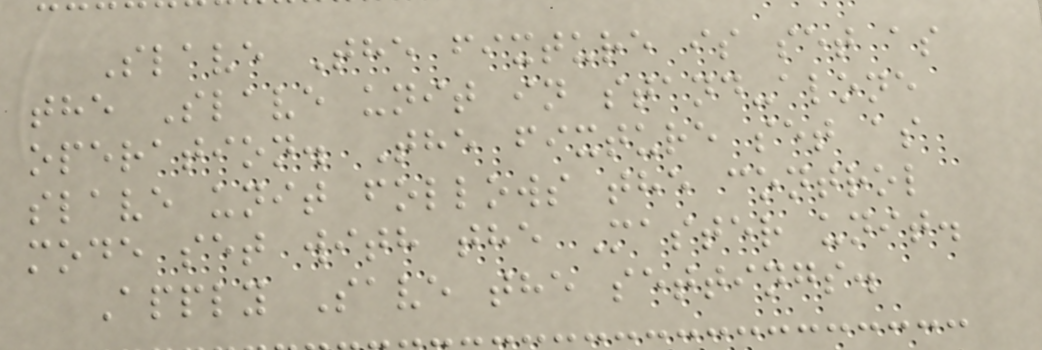Slave The fixture is set as
the Slave unit in stand-alone
operation. The fixture set as
slave unit follows the control
mode set with the Master unit.
Apply Save the settings.
